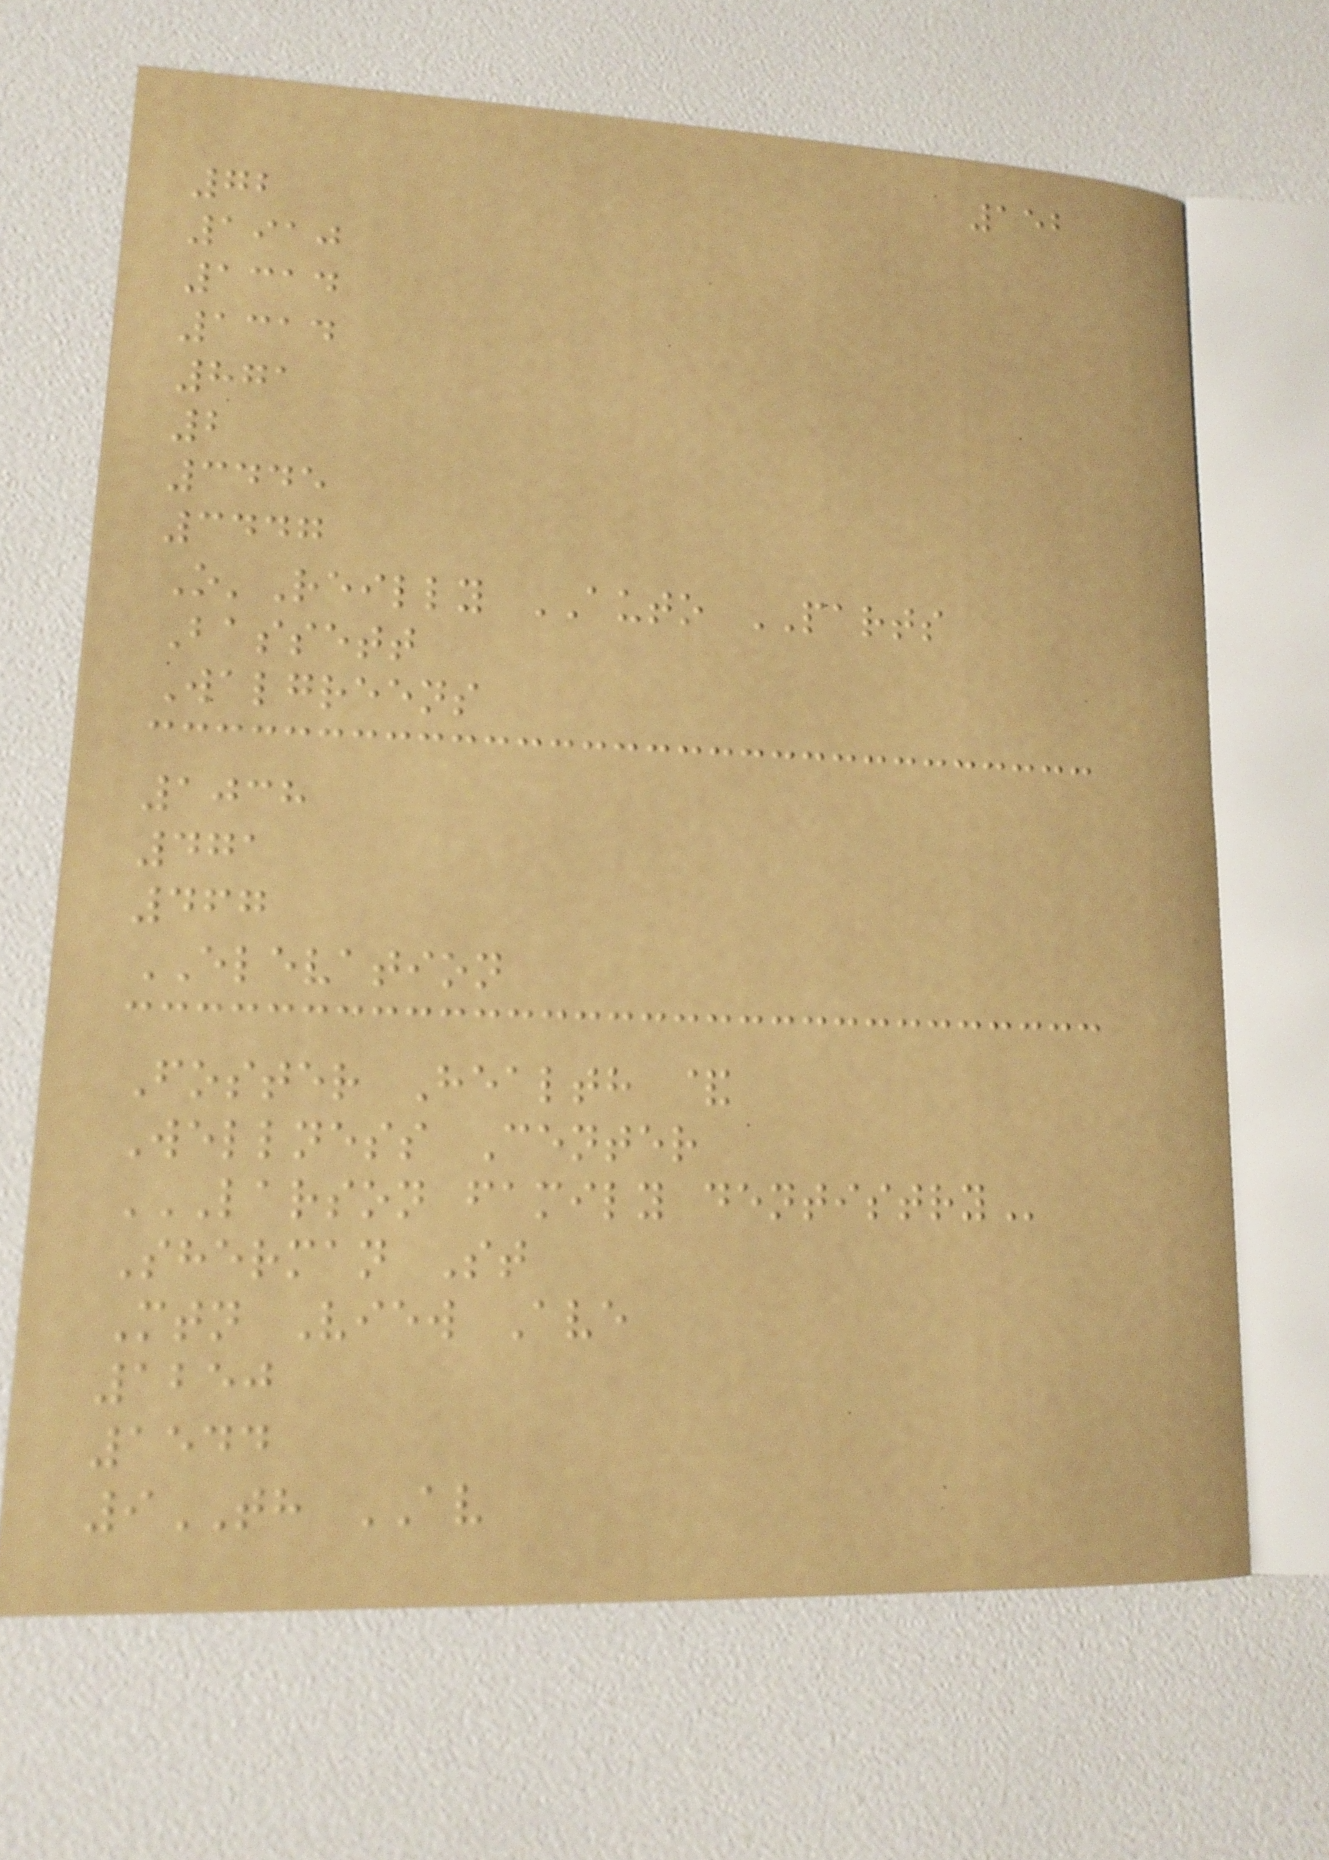152
72
1910
1314
1314
871
2
3445
3447
O'Reilly AUTO PARTS
Bassett
Walgreens
1038
471
467
ELEVATION
Foster Health &
Wellness Center
LARSON FAMILY DENTISTRY
Sherman St
Mtn View Ave
1250
1544
9TH AV
